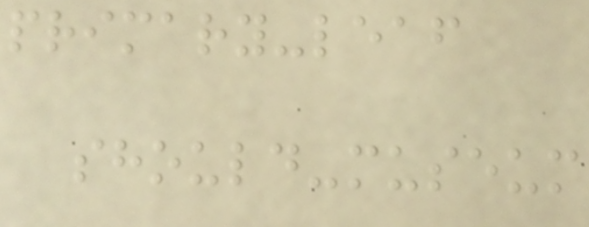primary-leaf
should-museum
